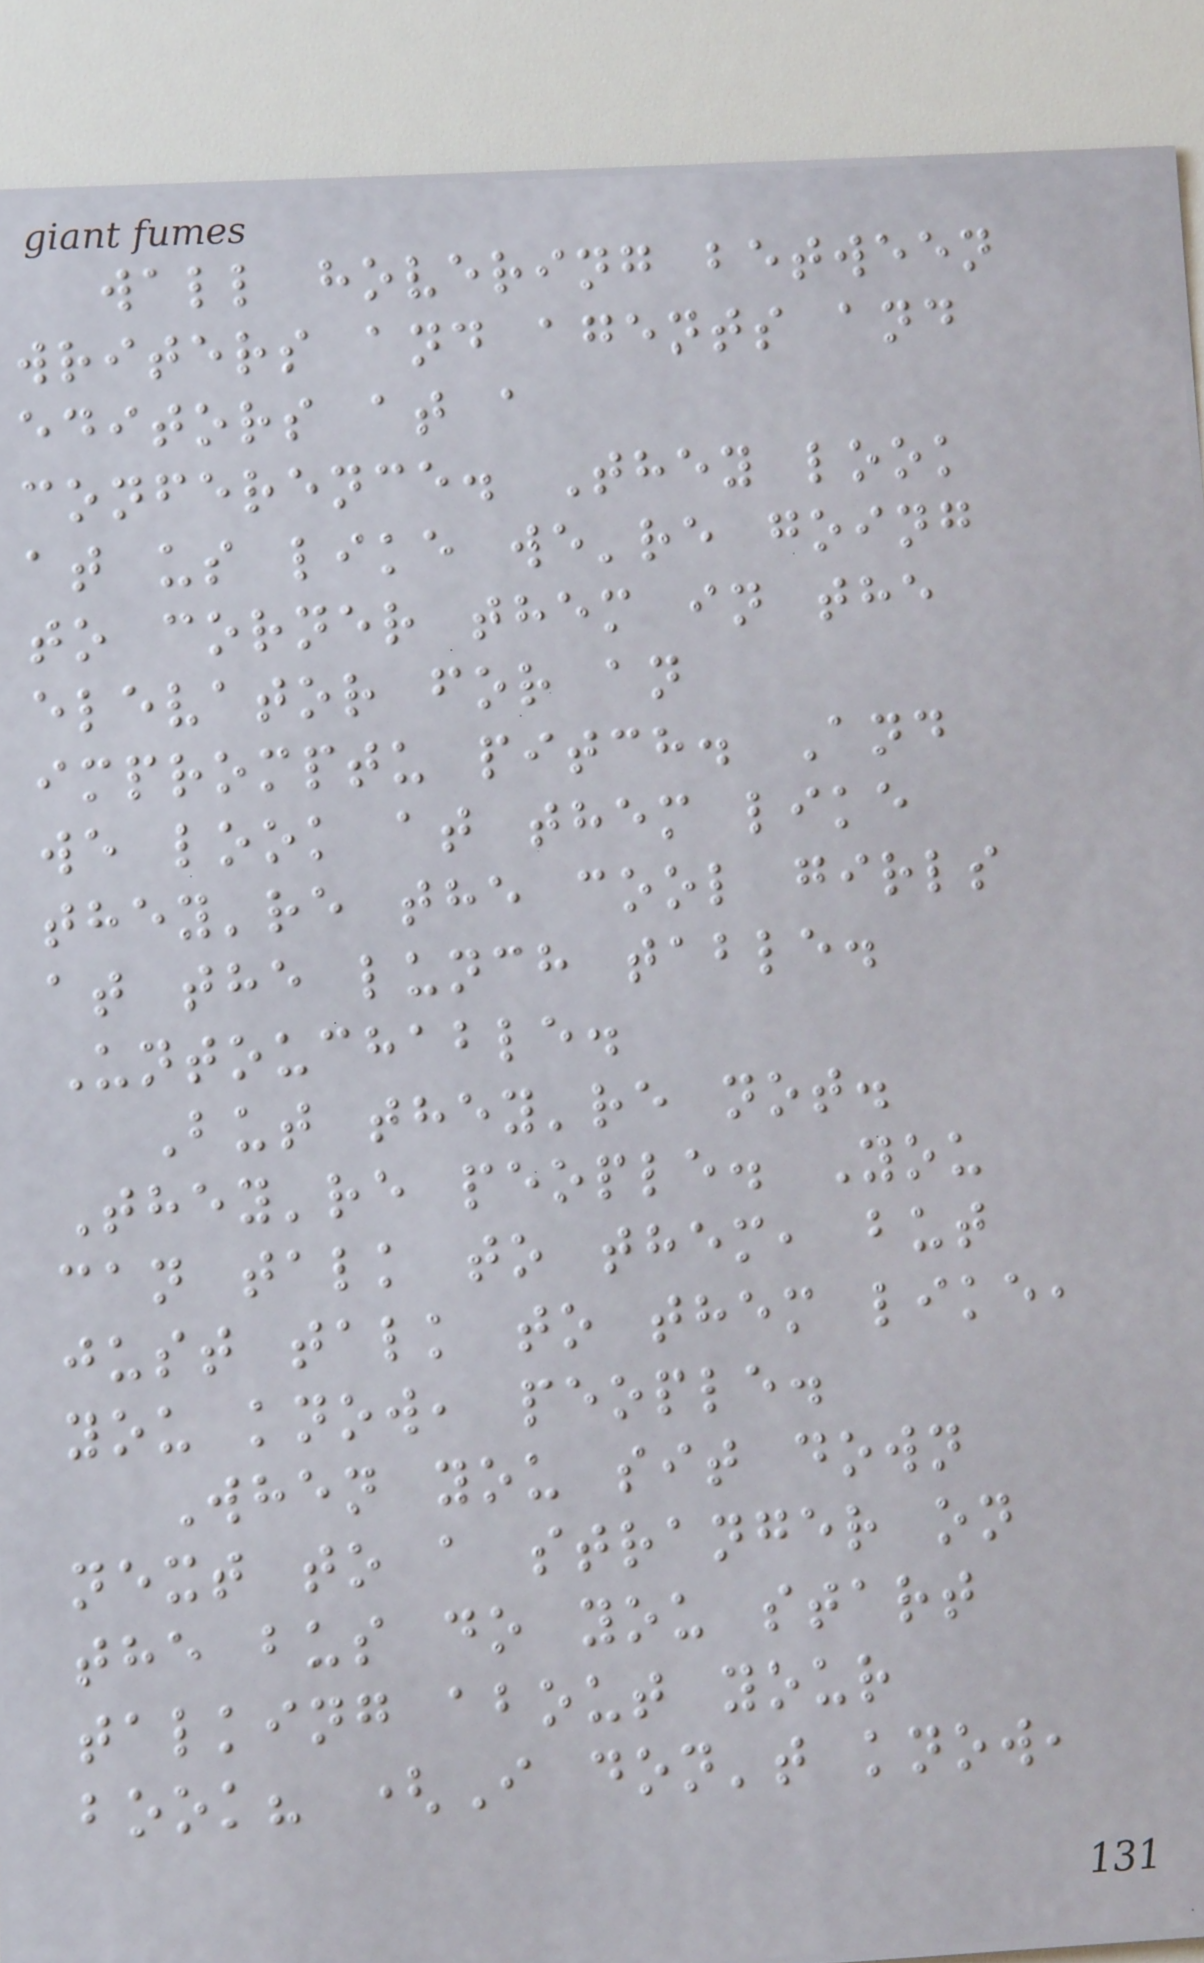wall hovering between
writers and agents and
editors at a
conference. They look
at us like we're going
to corner them in the
elevator for an
impromptu pitch. And
we look at them like
they're the cool girls
at the lunch table.
Untouchable.
But they're not.
They're people. You
can talk to them, but
just talk to them like,
you know, people.
When you sit down
next to a stranger on
the bus do you start
talking about your
book? (I don't know,
